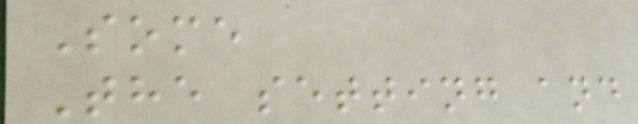Some
The setting and
